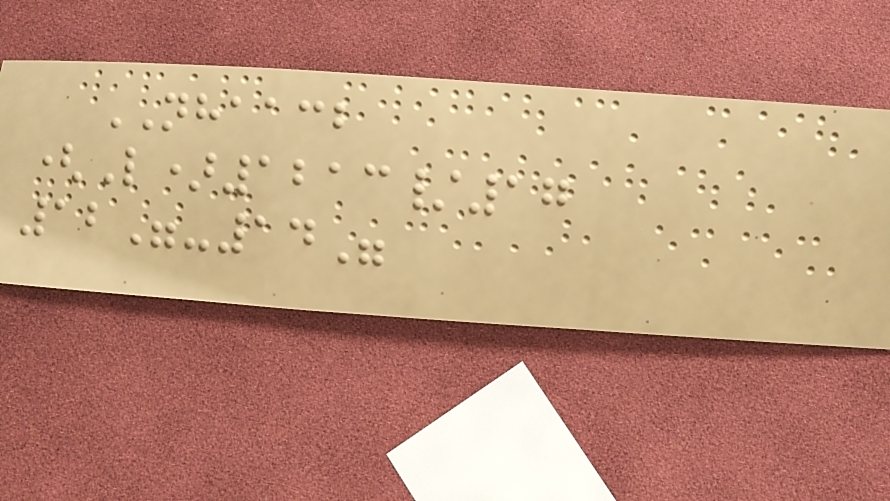NHAACB
(L)1213/17
12"-14"
